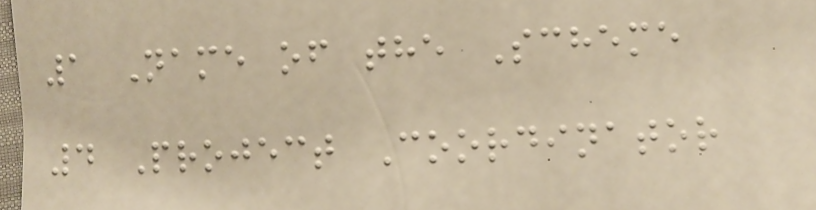1 Name of the Scheme
4 Project Coordinator
